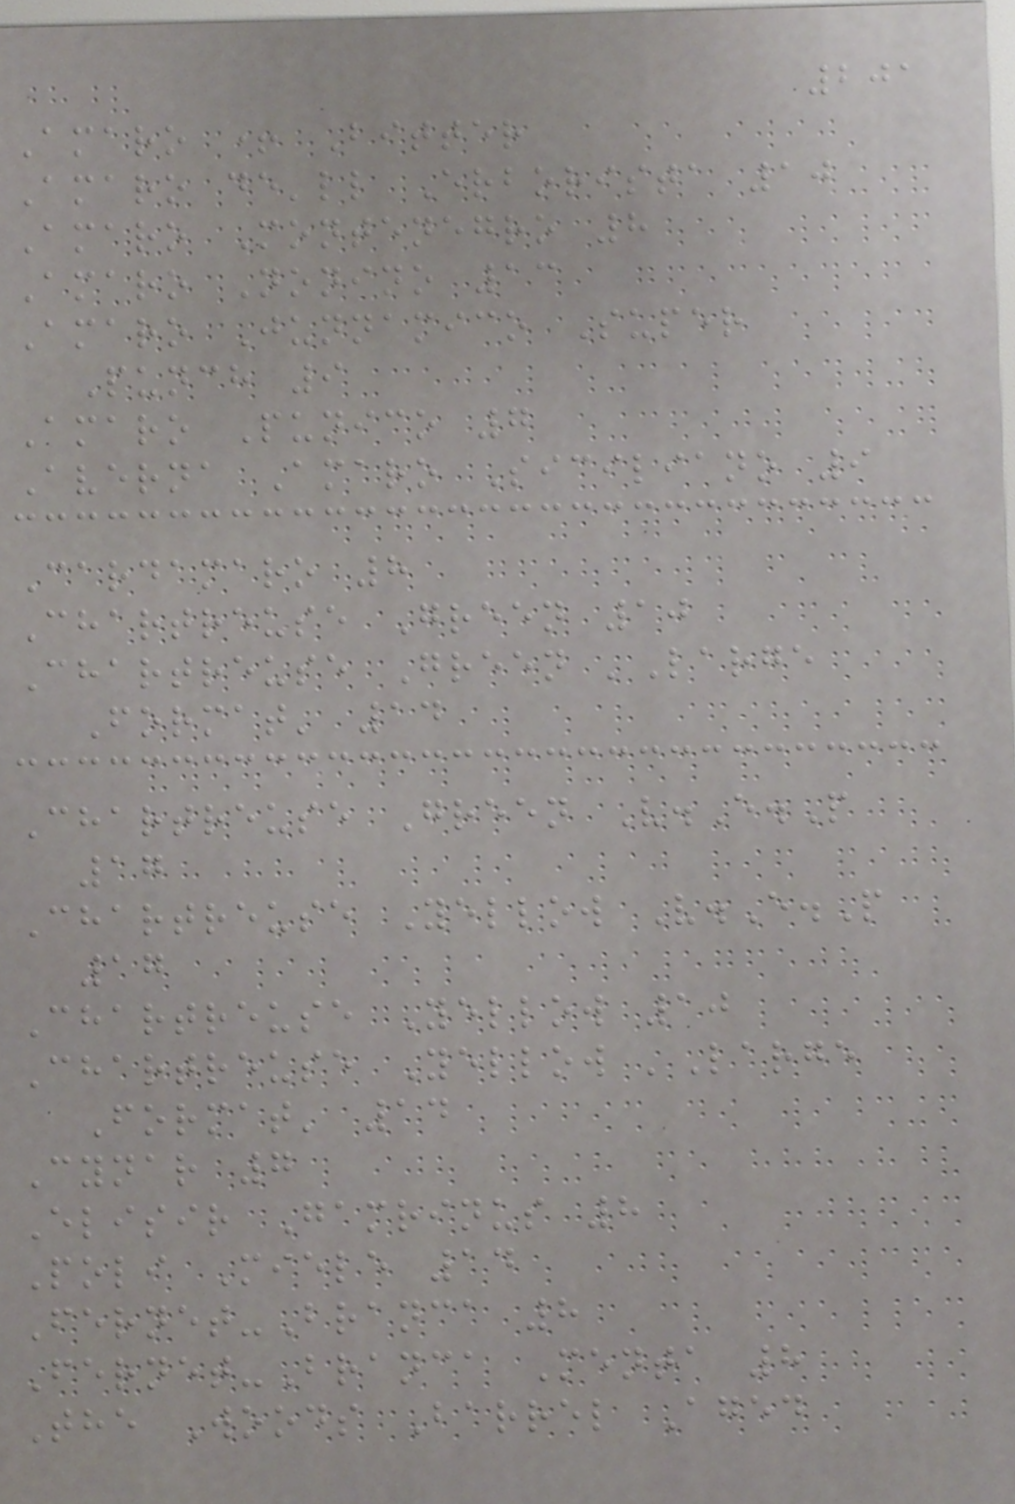201
Amaro + Bitter
Amaro de'll Erborista 10
Amaro Montenegro 8
Amaro Nonino 13
Amaro Junnamico Super
Punch 9
Amaro Punico 7
Averna Amaro Siciliano 9
Cardamaro 8
Chartreuse Green 10
Chartreuse Green 'Large
Format' 14
Chartreuse Green V.E.P
17
Chartreuse Yellow V.E.P
17
Chartreuse Yellow 10
Chartreuse Yellow 'Large
Format' 14
Cynar 7
Elisir Gamrinus 8
Poli Miele 14
Fernet-Branca 8
Fernet-Branca Menta 8
The Woods Barrel Aged
